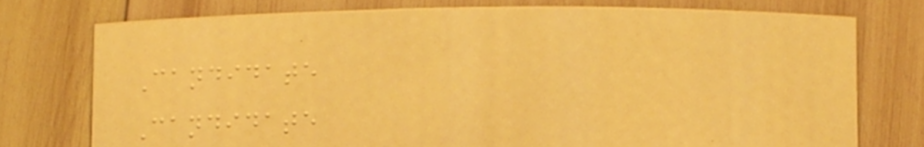Candidate
Candidate
